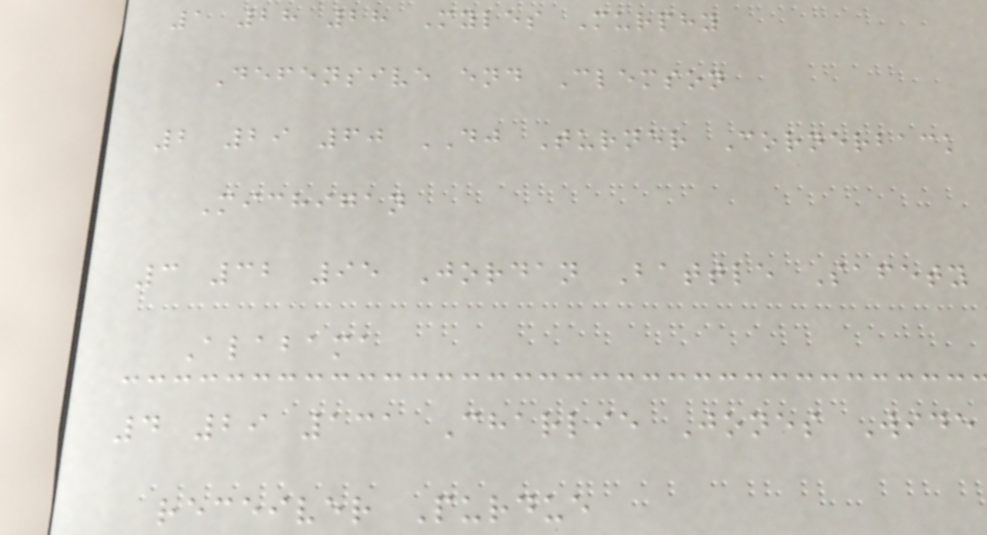1 28 28 Myles Murphy
Defensive end Clemson
2 29 60 DJ Turner Cornerback
Michigan
3 32 95 Jordan Battle Safety
Alabama
4 29 131 Charlie Jones Wide
receiver Purdue
